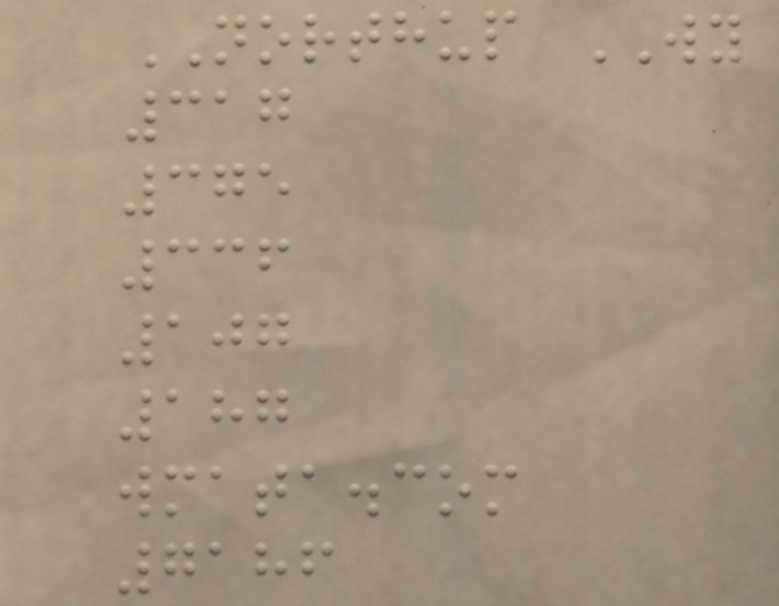NORTHUP WY
317
375
336
107
187
wmata.com
7186
